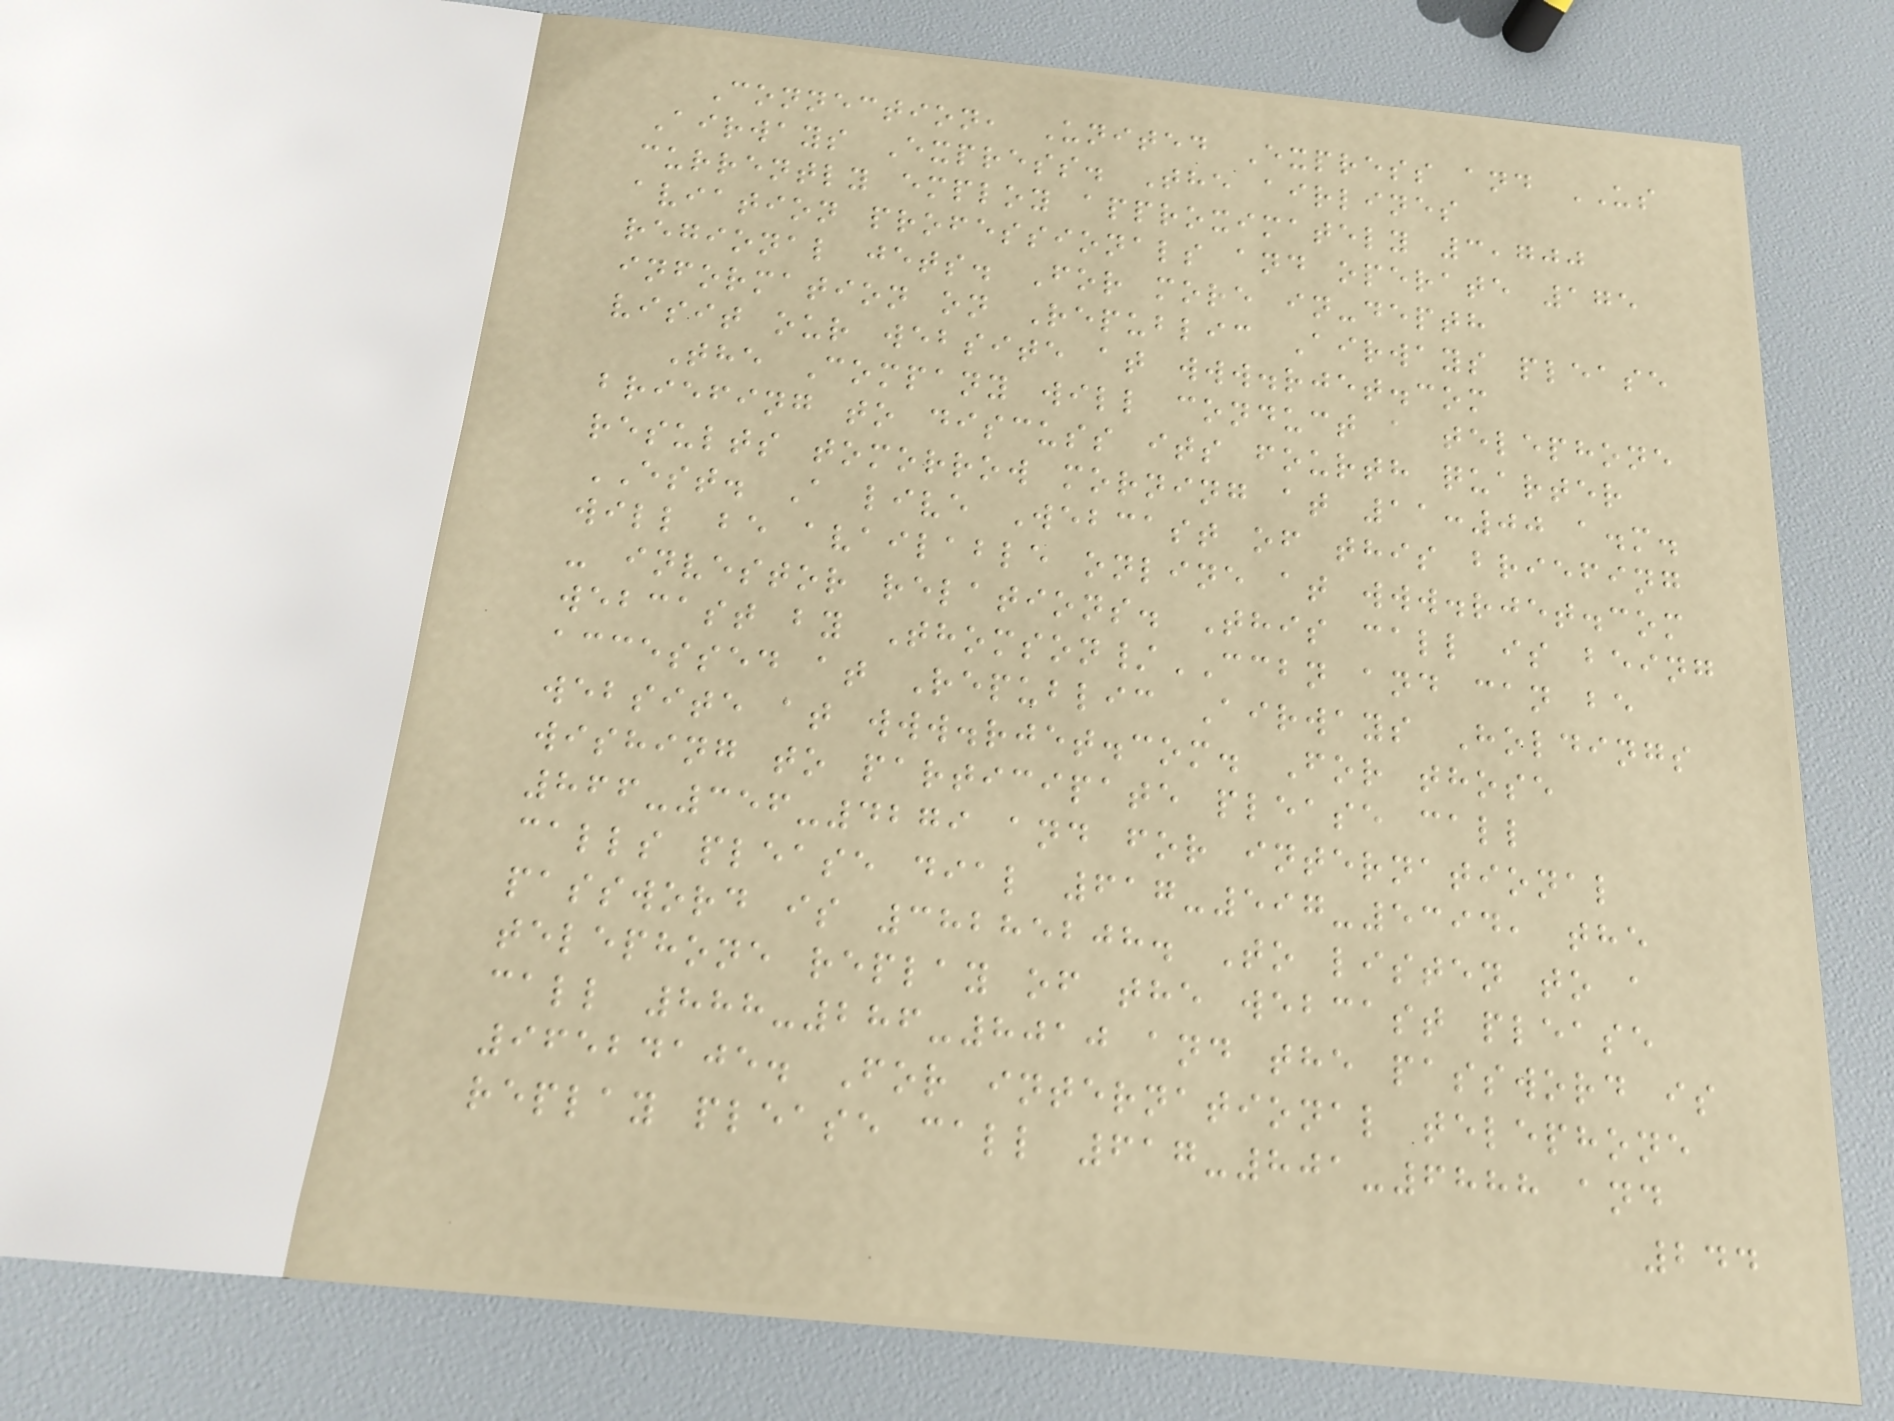Connection, United Express and US
Airways Express. The airlines
currently employ approximately 3,700
aviation professionals and operate 175
regional jets. For more in-depth
information on Republic Airways please
visit our website at www.rjet.com
The Company will conduct a telephone
briefing to discuss its fourth quarter
results tomorrow morning at 11:00 a.m.
EST. A live Webcast of this briefing
will be available online at www.rjet.com
- investor relations. This call is being
webcast by Thomson/CCBN and can be
accessed at Republic Airways Holdings
website at www.rjet.com. For those
wishing to participate please call
866-356-4279 and for international
calls please dial 617-597-5394, the
password is 38285208. To listen to a
telephone replay of the webcast please
call 888-286-8010 and the password is
96524105. For international telephone
replay please call 617-801-6888 and
244
